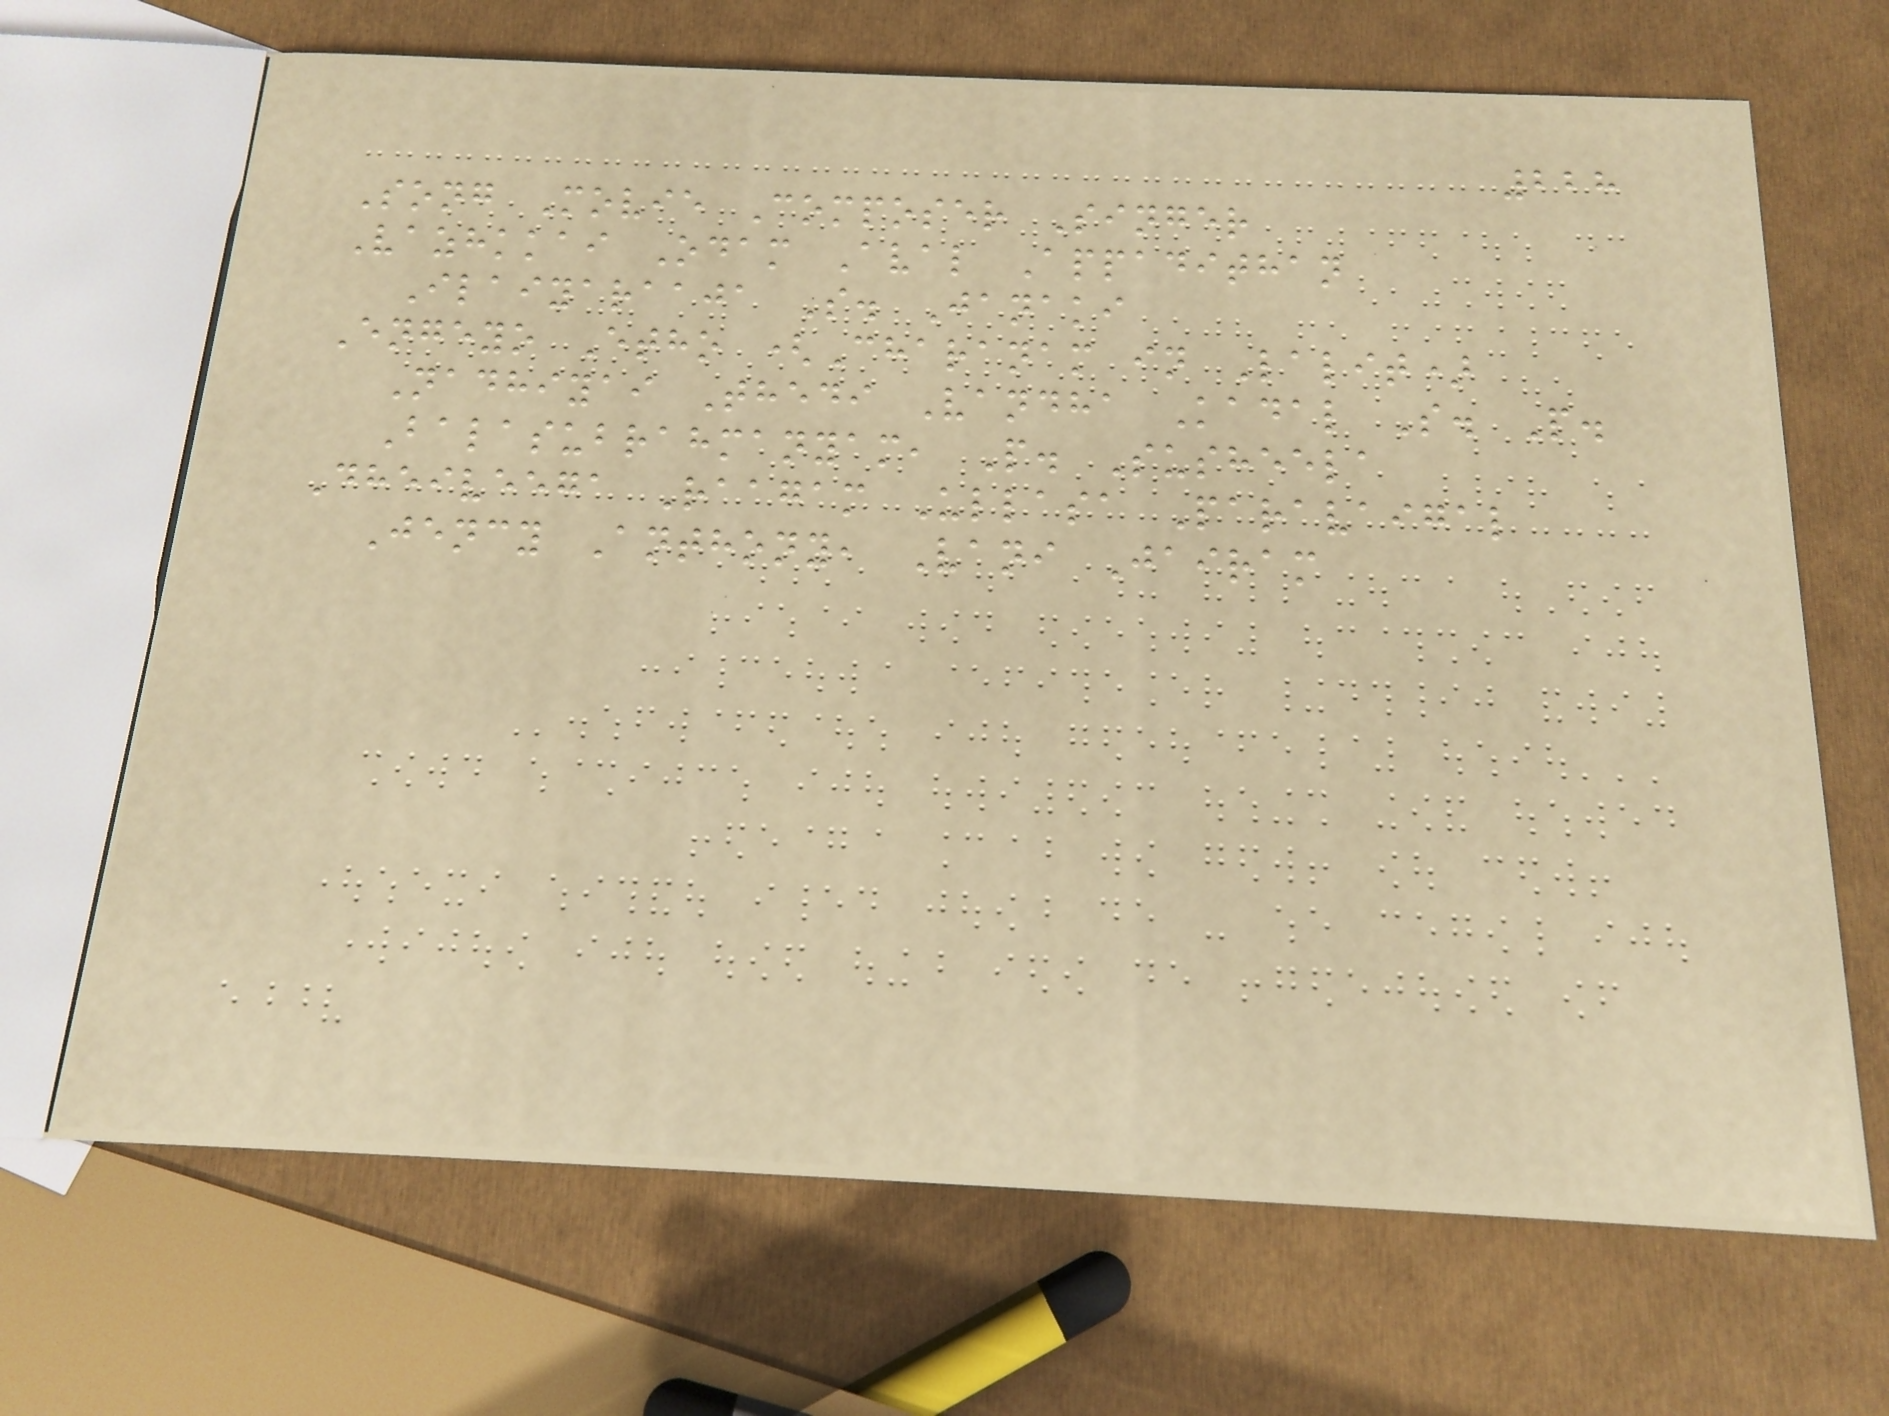228
Song Movie Composer Singer
Vazhkkai Odam Aval Appadithan
Ilaiyaraaja S. Janaki
Engeyo Etho (Charanam in Lalit)
Nadhiyai Thedi Vandha Kadal S. P.
Balasubrahmanyam, P. Susheela
Dheiveega Raagam Ullasa Paravaigal
Jency Anthony, Vani Jairam
